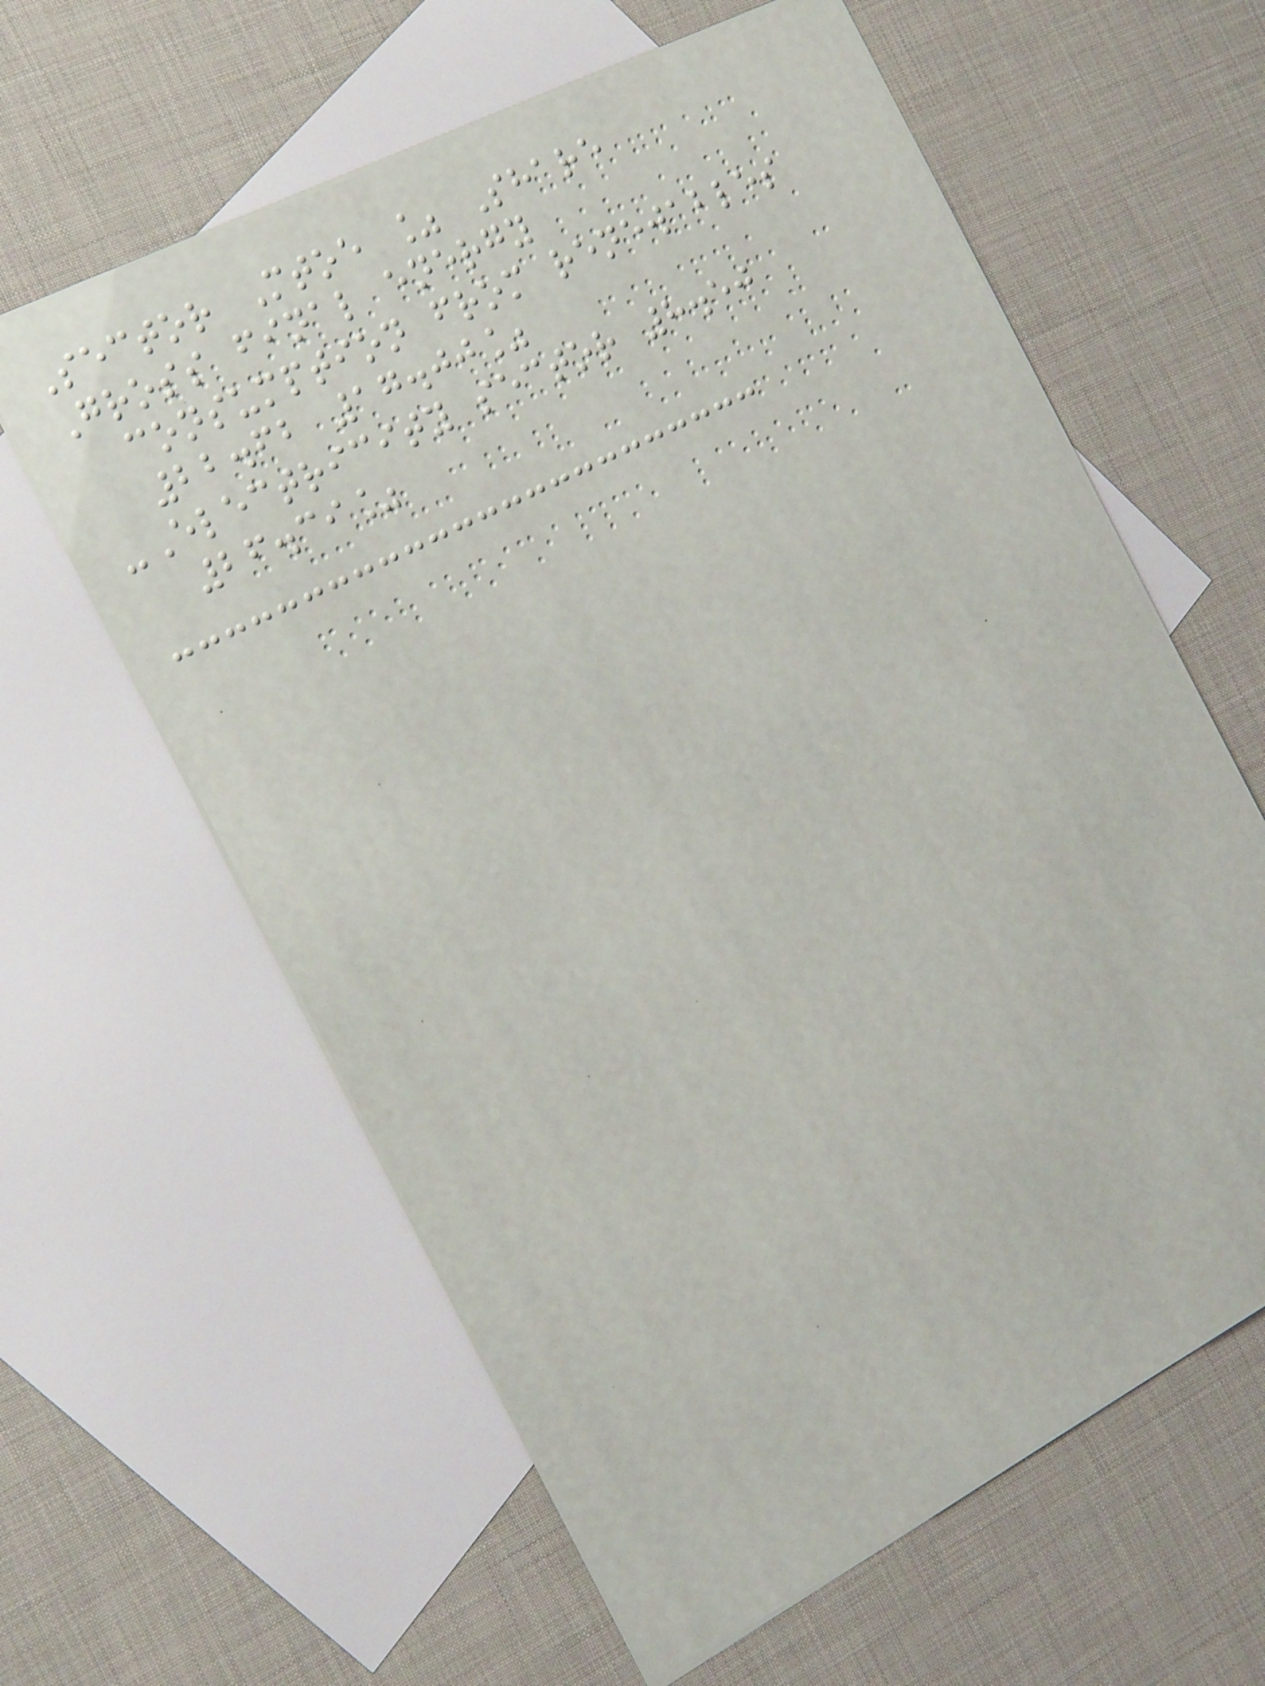Sector Mtoe % Share
Gross final energy
consumption from renewables
22.62 17.00%
-Electricity sector 8.50
26.39%
